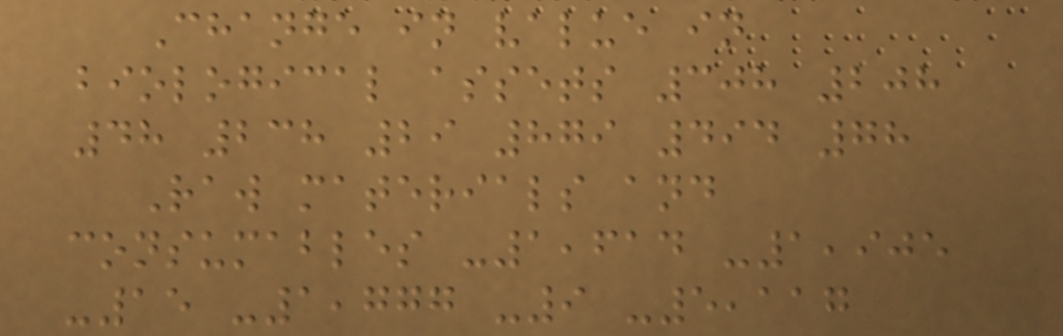Change in value in
biological assets 308 208
48 238 29 879 494 78
Raw materials and
consumables -1,614 -1,905
-15 -1,777 -9 -5,117
